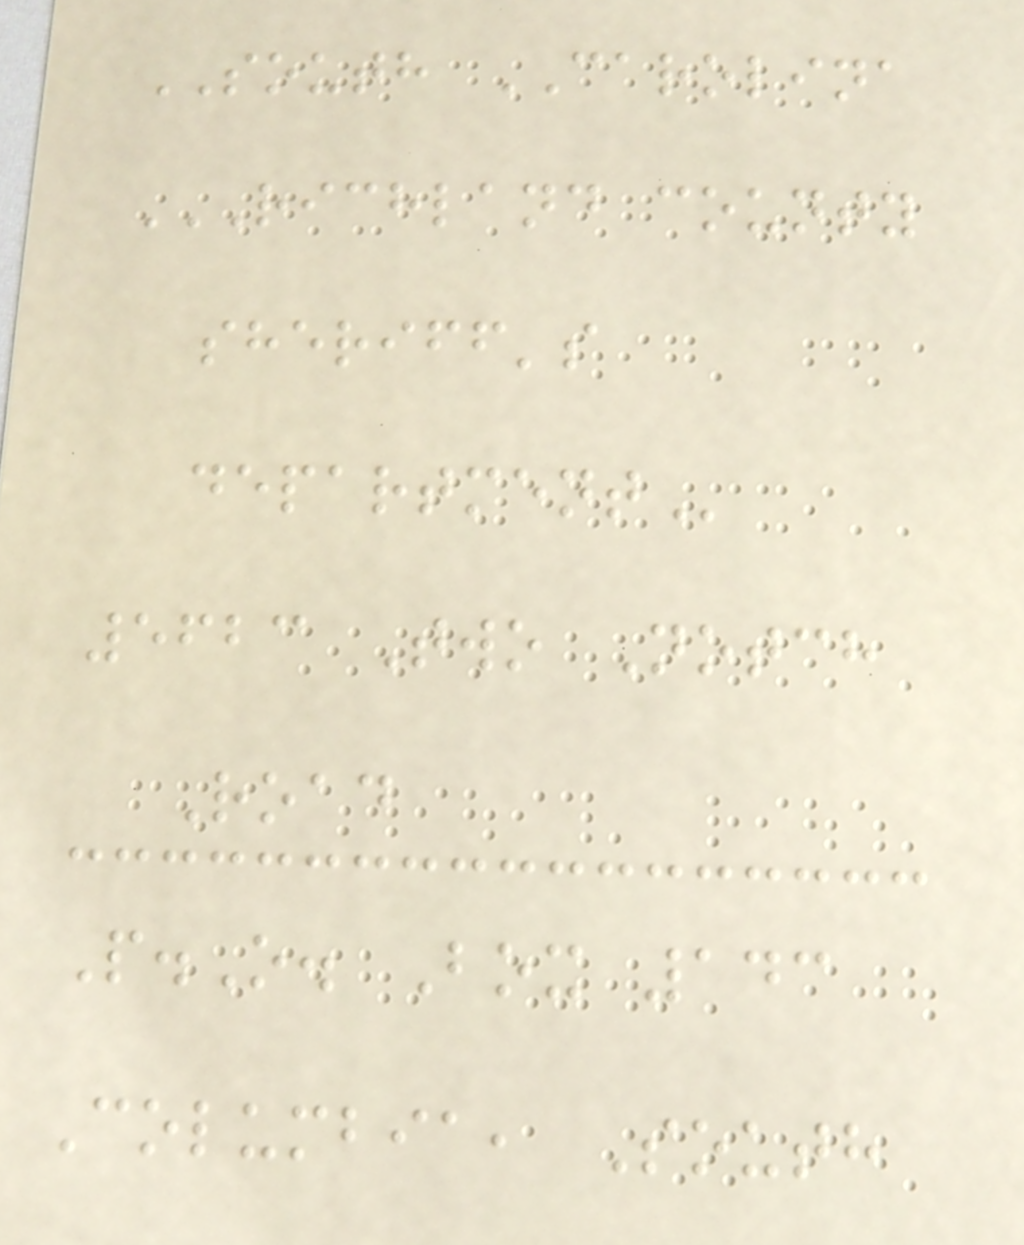SOUTH CAROLINA
RICHLAND COUNTY
SHERIFF'S
DEPARTMENT
5623 Two Notch
Road
P.O. Box 143
Columbia, South
